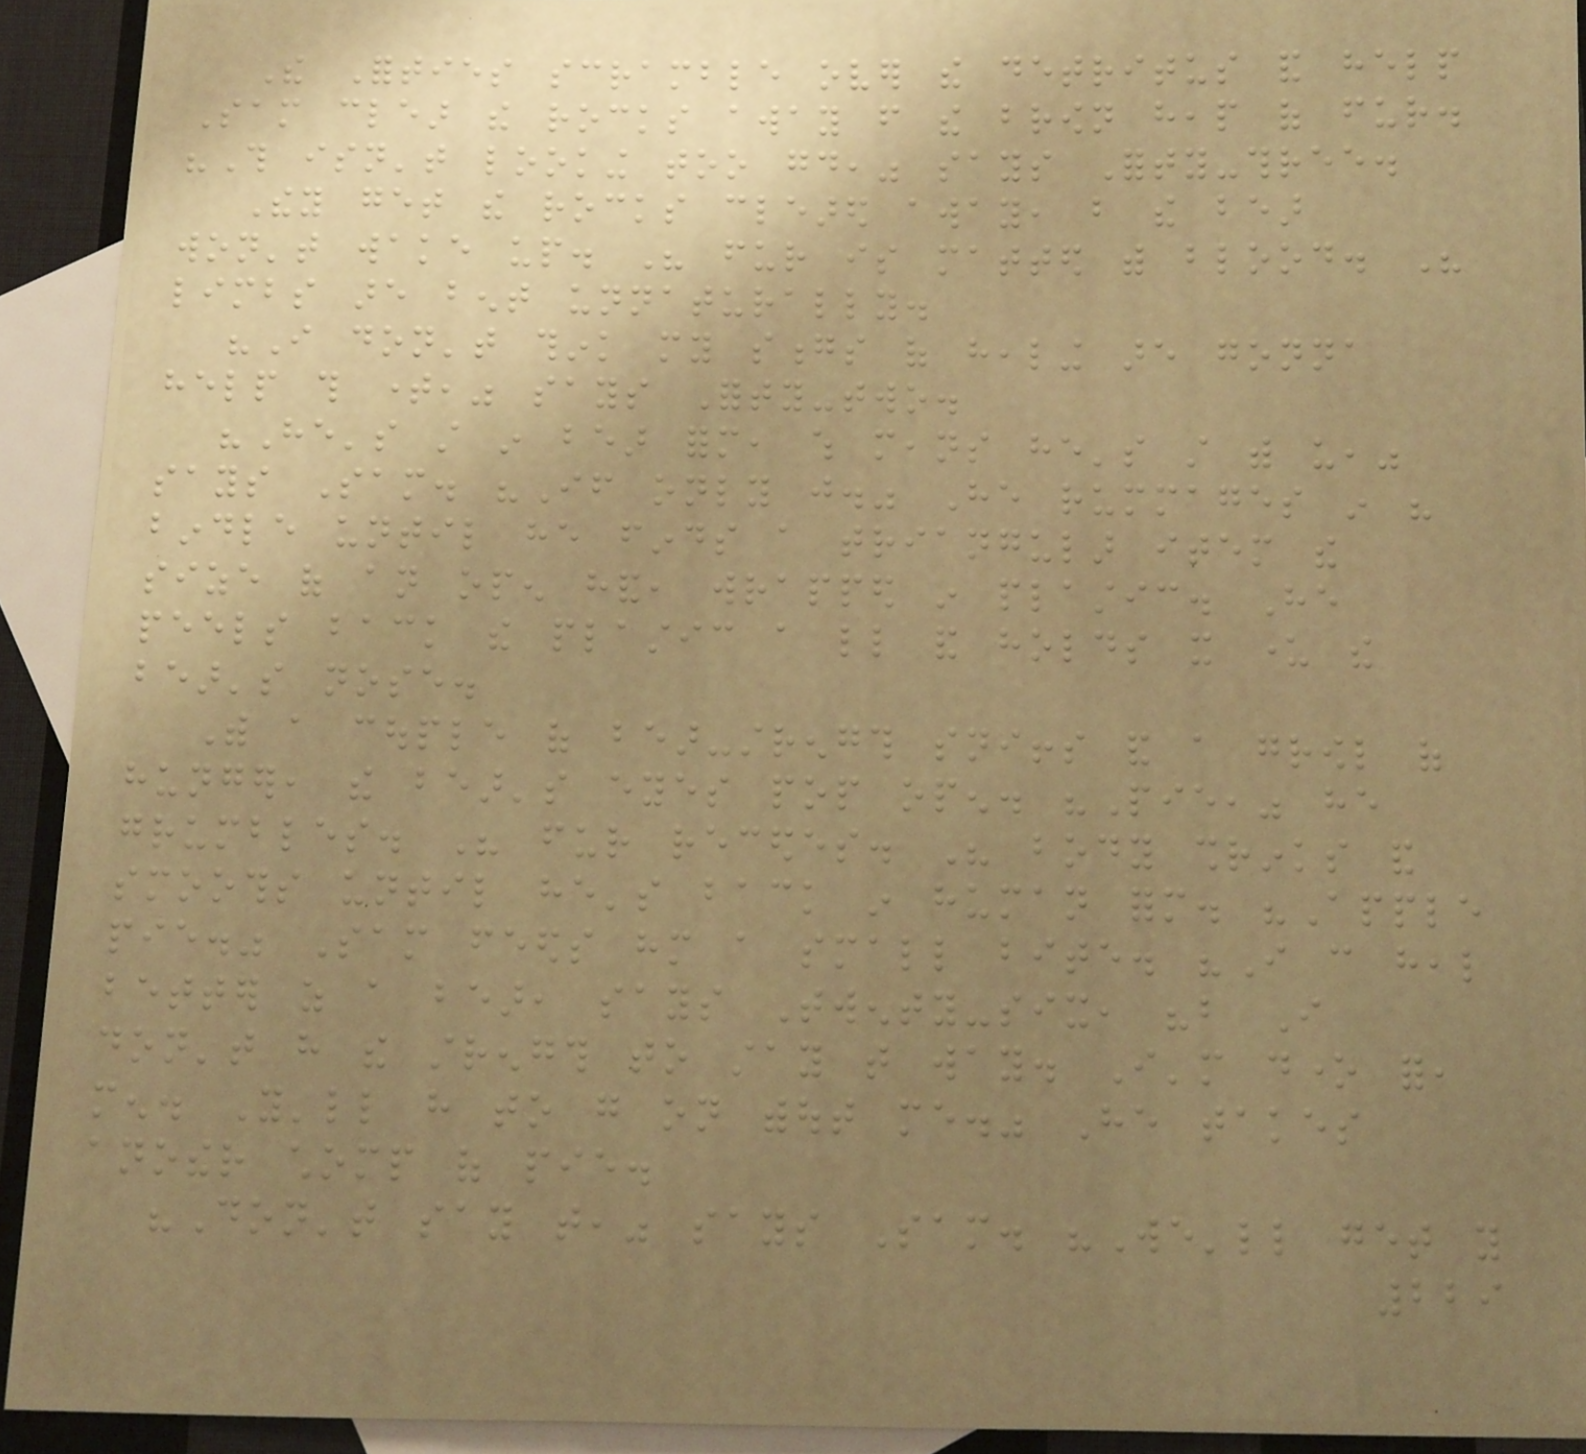The Forties scramble over the detritus and help
Sam clear the rocks away from the brown heap of fur.
"This isn't looking too good," says Forty-three.
They get the rocks cleared away, but the bear
won't wake up. His fur is matted with blood. His
limbs are bent unnaturally.
"I don't think my songs of healing are gonna
help this time," says Forty-two.
"He's still in bear form, which means he's still with us,"
says Sam. "If only just." He rummages in his
bindle until he finds a triangular item the
size of an open hand, wrapped in plastic. He
peels back the plastic a little and holds it under the
bear's nose.
With a couple of bear-strength sniffs and a growl of
hunger, the bear's eyes pop open. "Pie," he
grumbles. His fur recedes. His body shrinks and
smooths until he's back in human form. "Apple
pie." Sam feeds him a small bite. "I can heal
better as a bear, says Twenty-six, "but I
don't have the strength to stay that way. I'm done for,
men. You'll have to go on without me." He takes
another chomp of pie.
"Don't say that," says Sam. "We'll get you
229
